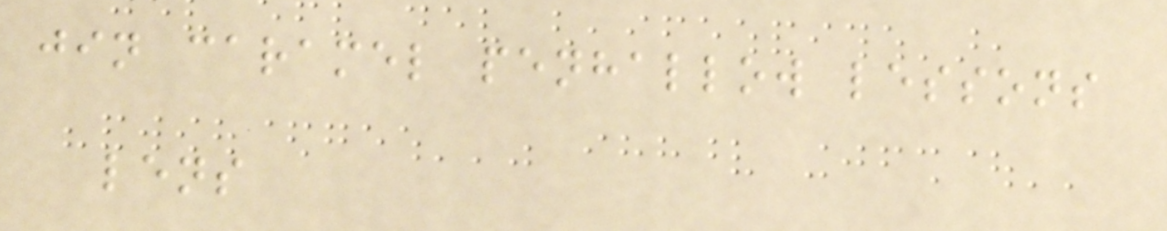jin caramel penhallow lessons
lens
